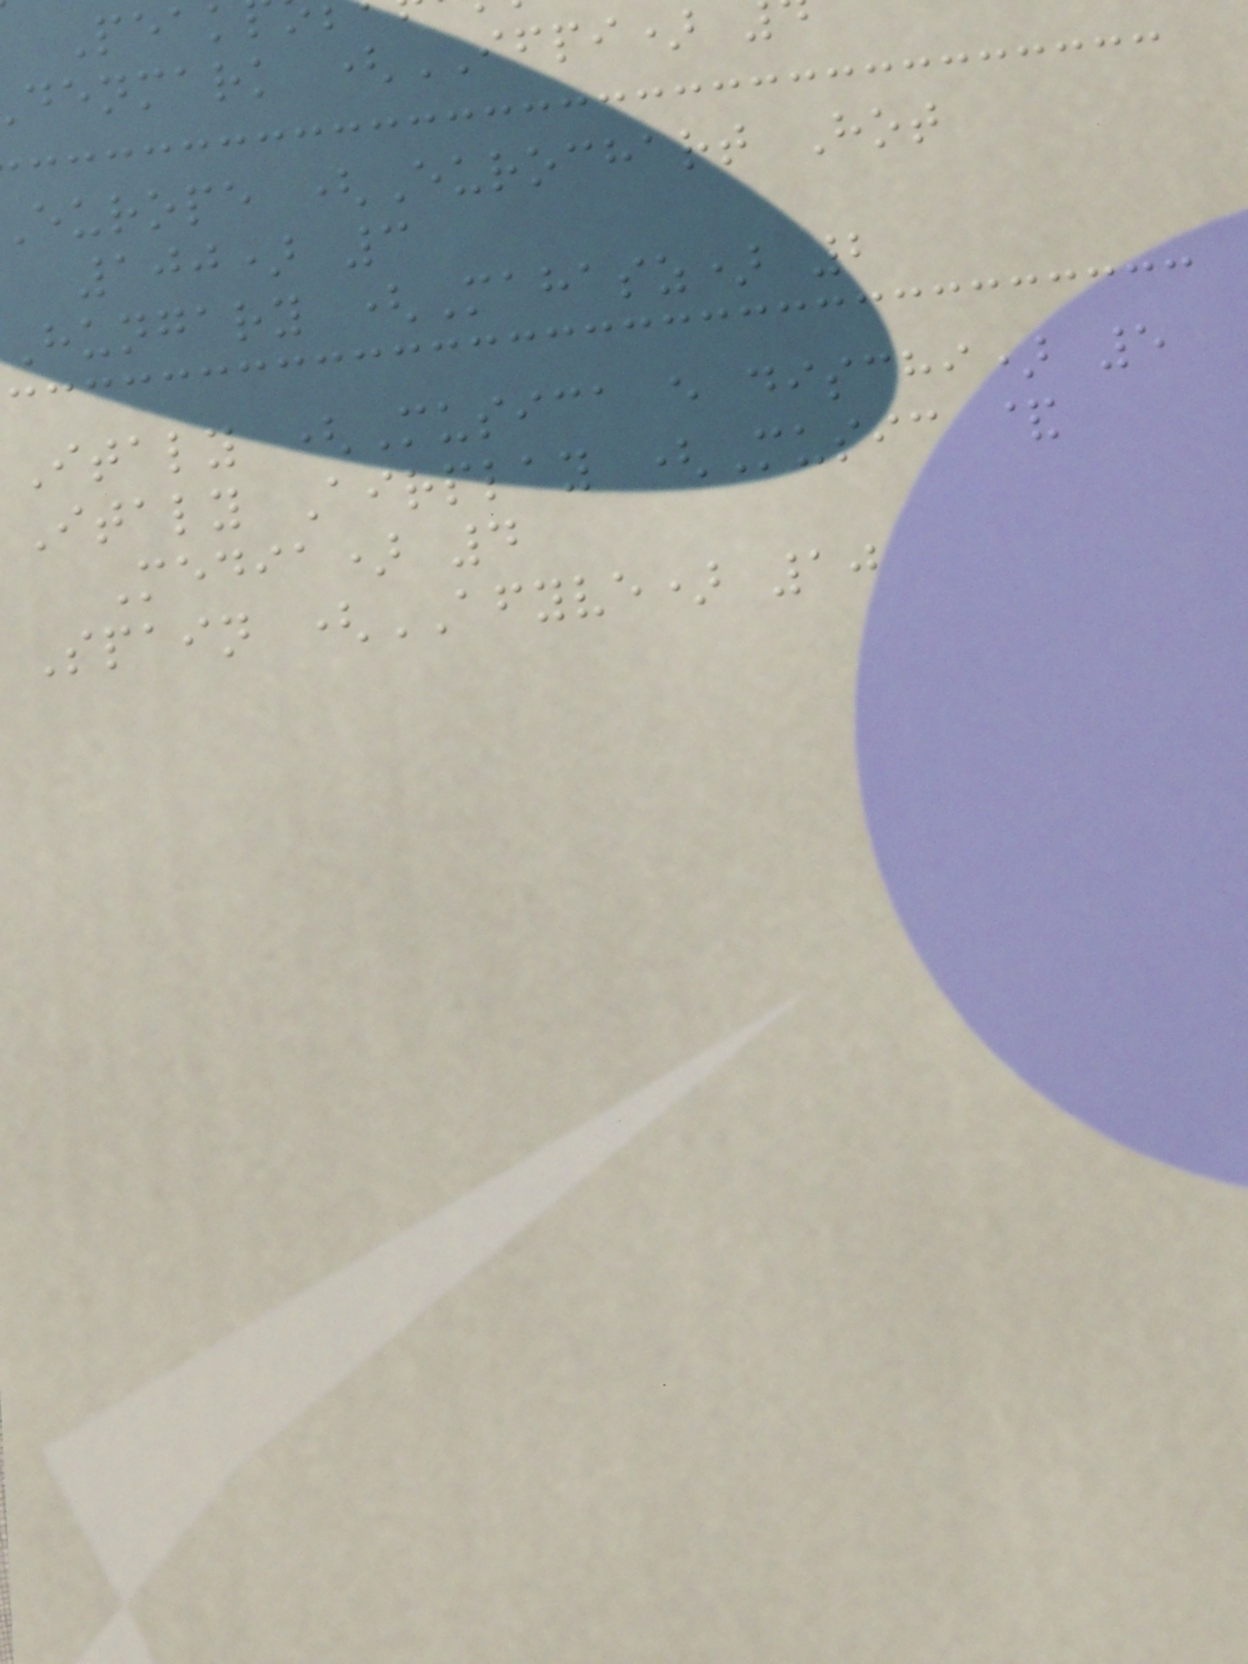Pea
denmark (IFPI)
europe (Eurochart Hot
100) 3
Hungary (Mahasz) 2
Italy (Musica e dischi) 5
Italy Airplay (Music &
Media) 4
Spain (AFYVE) 10
